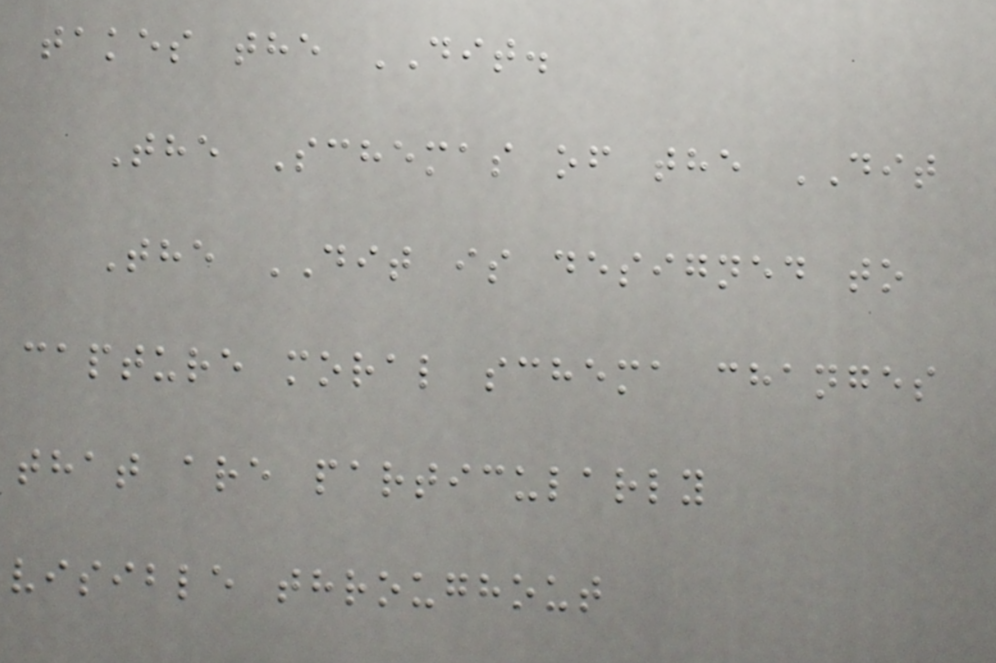takes the DIT.
The Schemas of the DIT
The DIT is designed to
capture moral schema changes
that are particularly
visible throughout
